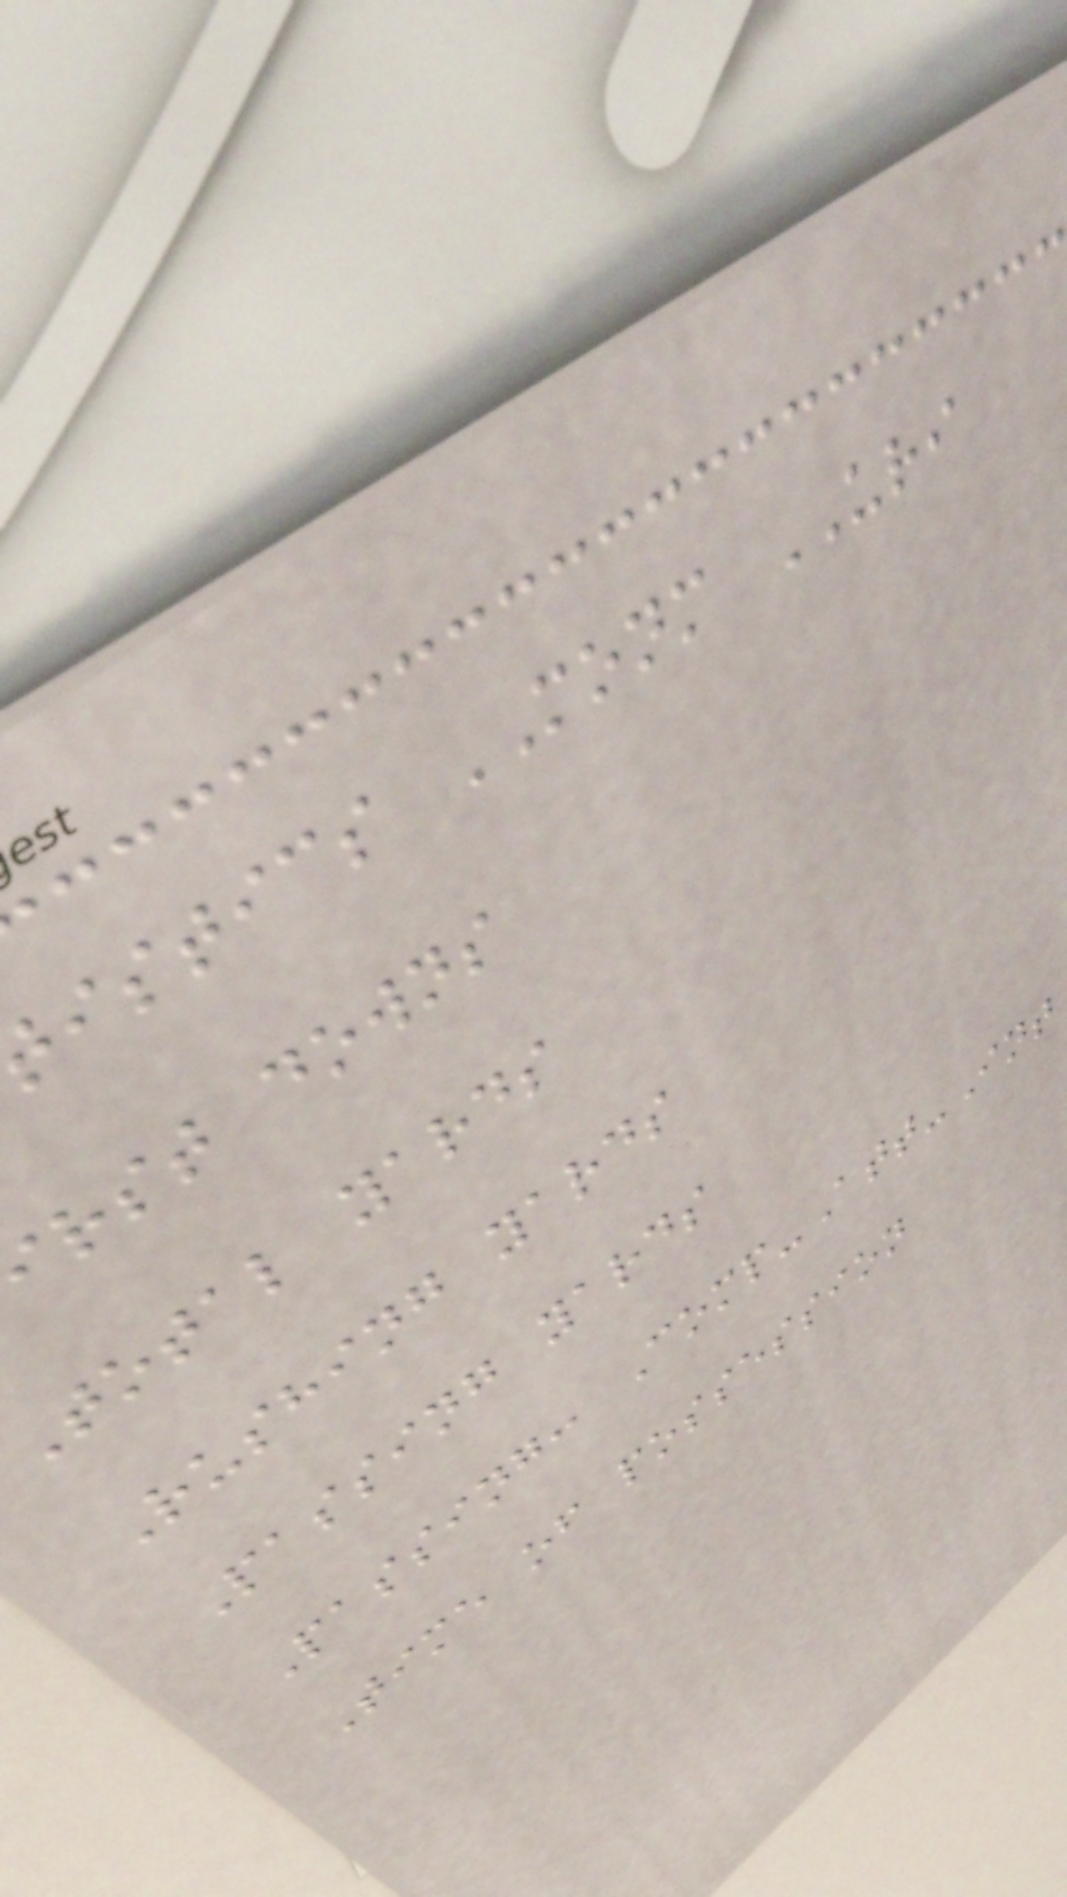istics MONM URI
rst downs
total yards
Rushing yards
Passing yards
Passing: Comp-Att-Int
Time of possession
